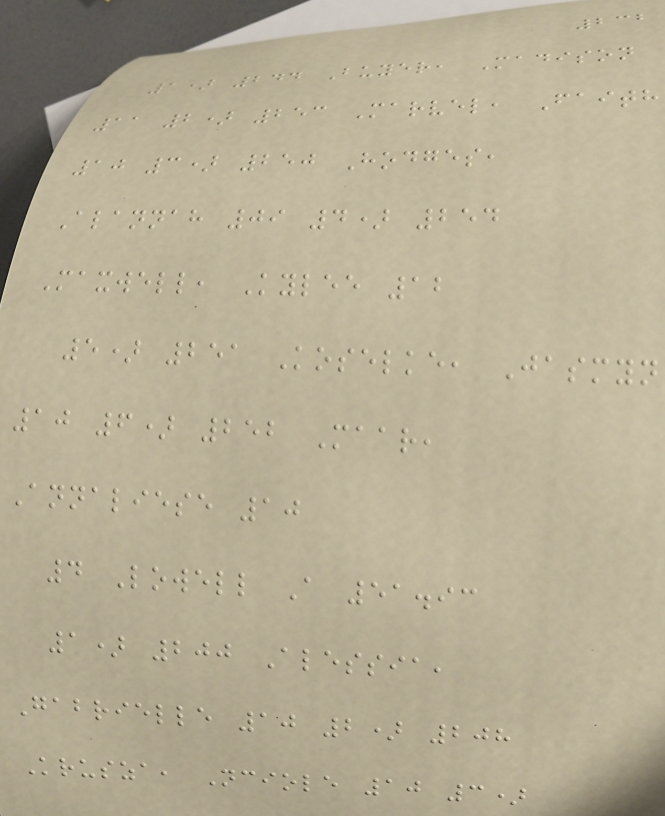232
1) 244 Buyer, Madison
11 2) 253 Marvel, Faith
10 3) 250 Hodges,
Alannah 09 4) 254
Maxwell, Kylee 12
5) 251 Koselke, Jasmyn
10 6) 252 Maar,
Annaliese 10
4 Lowell A 51.93
1) 200 Alessia,
Gabrielle 10 2) 208
Krusza, Nciole 10 3)
